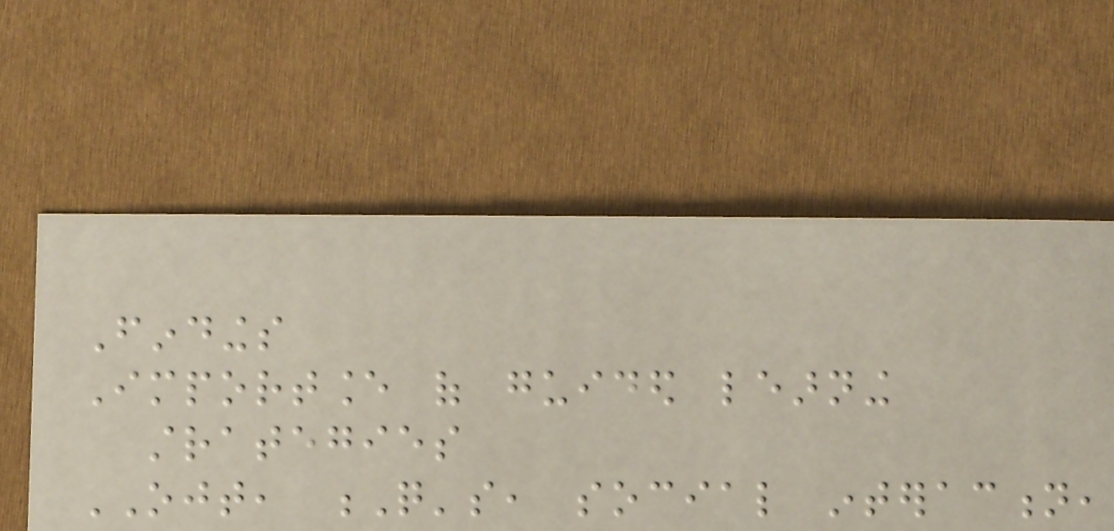Findings
Importance of guided learning
strategies
OJT, Q's, social interaction,
